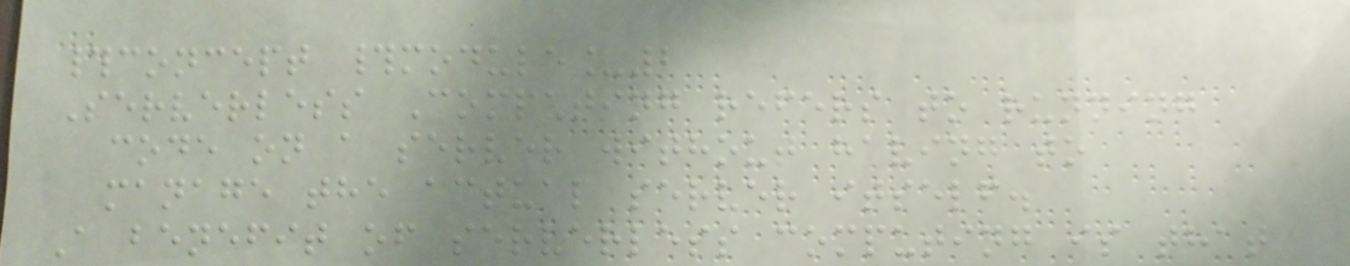#concept #module_2
Serverless Computing refers to running
code on a server without having to
manage the actual server itself.
A benefit of serverless computing is that
